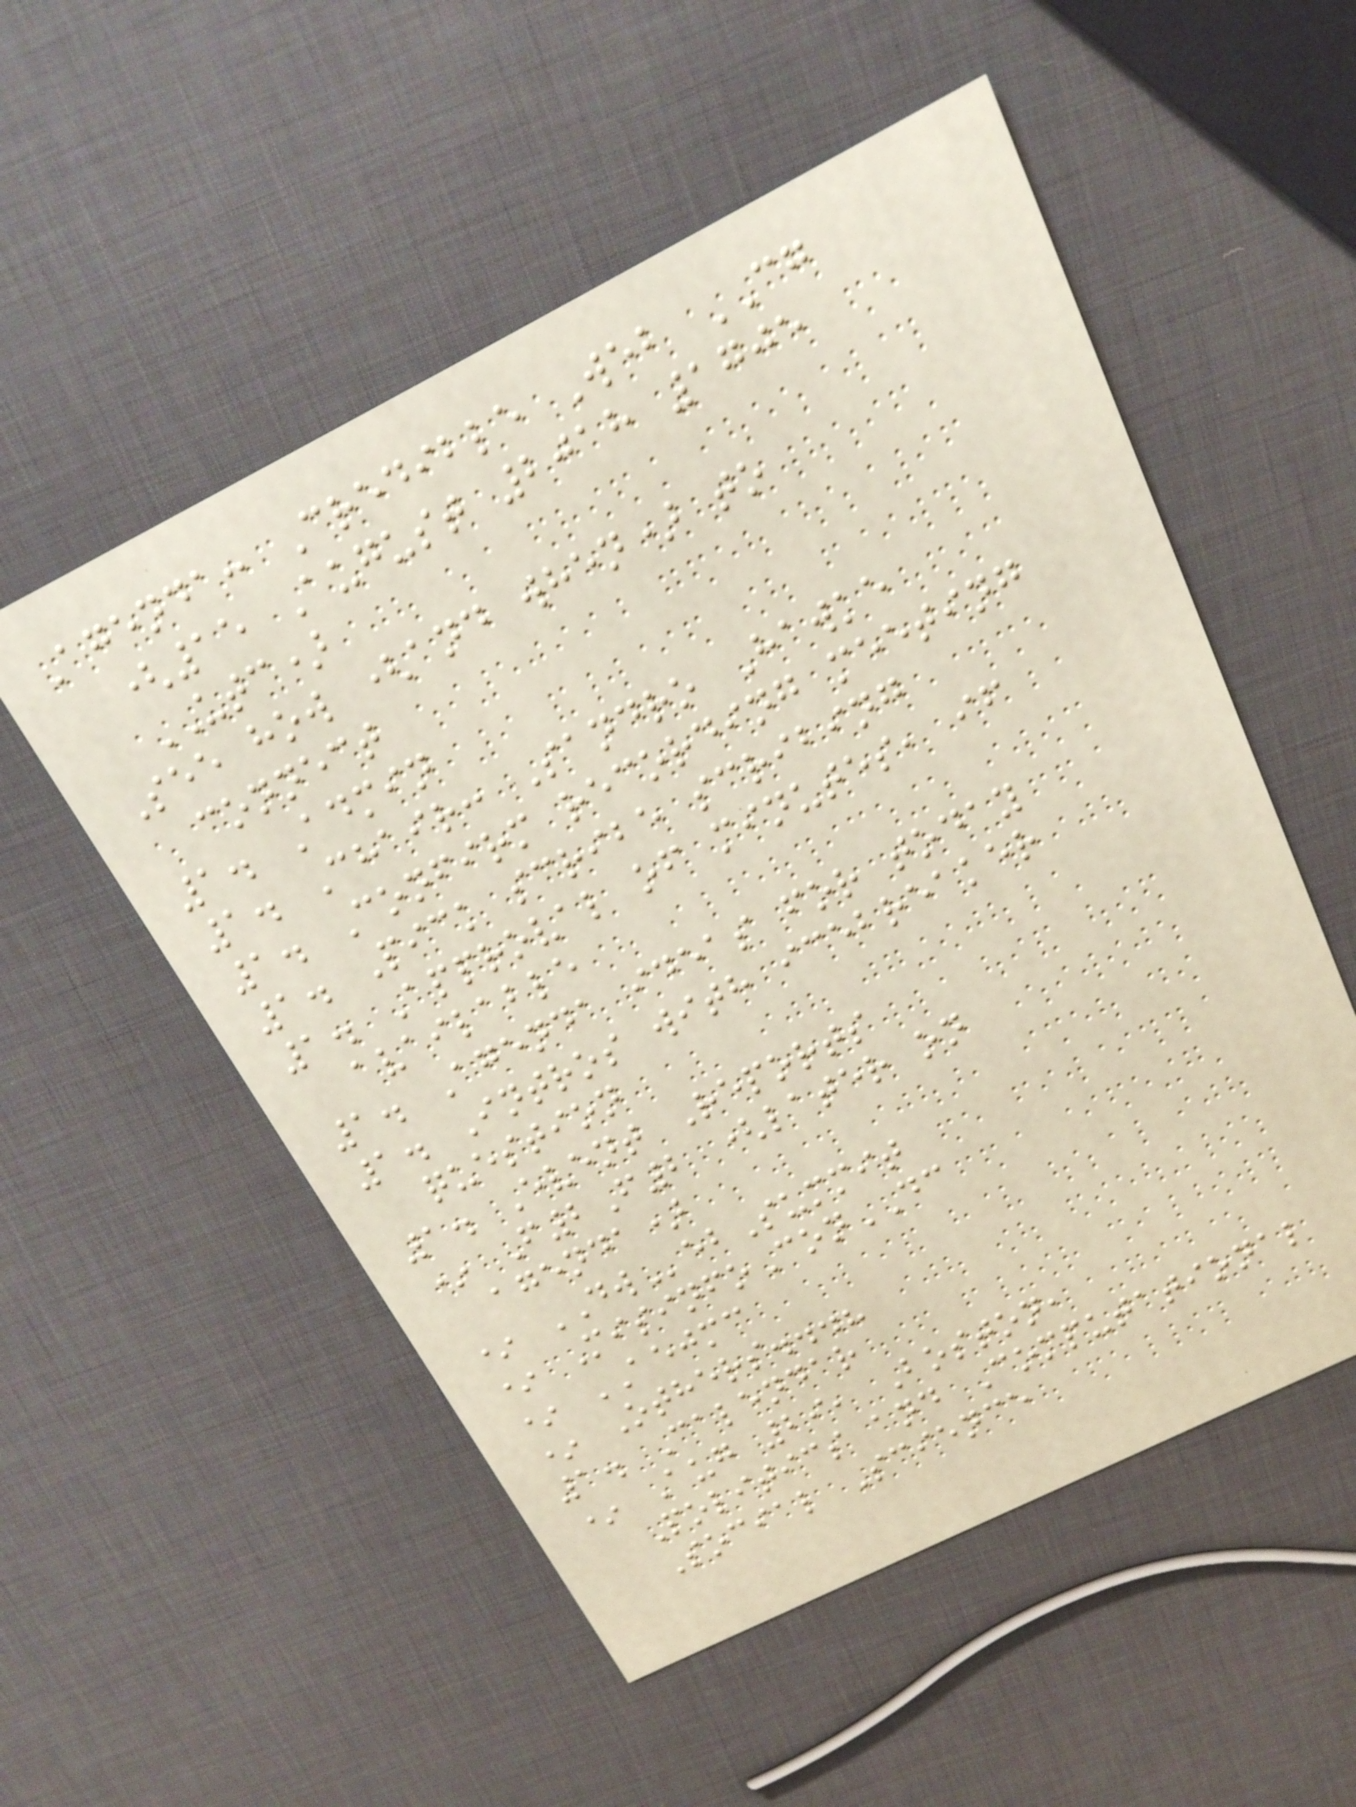Agenda: Credible Web CG
(15 August 2018 1705
UTC)
See how (and when) to
connect
1. Admin
1. Chair: Sandro Hawke
1. Confirm recording meeting
1. Pick scribe scribing
1. Approval of minutes, if
available
1. Agenda ideas for today
1. Intros with icebreaker
question
1. Event Reports
* F2F2 (later on
agenda)
* DWebSummit
* MisinfoConDC
* AEJMC
* Others...?
1. Calendar
* Aug 29, Boston,
Politics and Computational
Social Science
